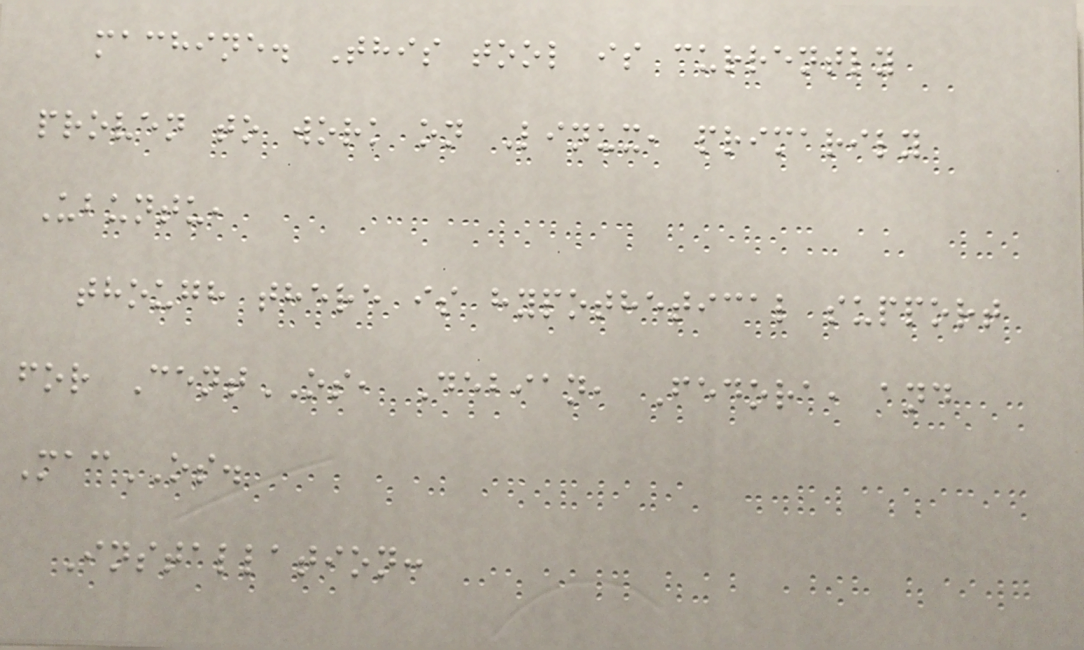machine. This tool is currently
proven to work on Linux, primarily
Ubuntu,
though there is hypothetical support
for CentOS, Debian, Fedora, and
MacOS.
Installation:
